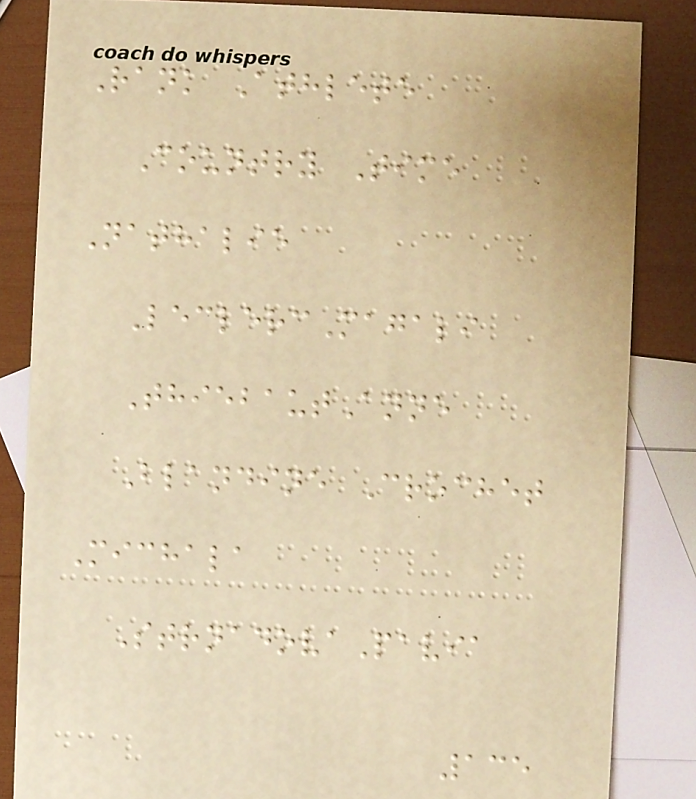Rank Athlete
Country Time
Nathalie
LeclercMagali
ThiebautAnne
Blandine Crochet
Michala
StrnadovaPavia
135
